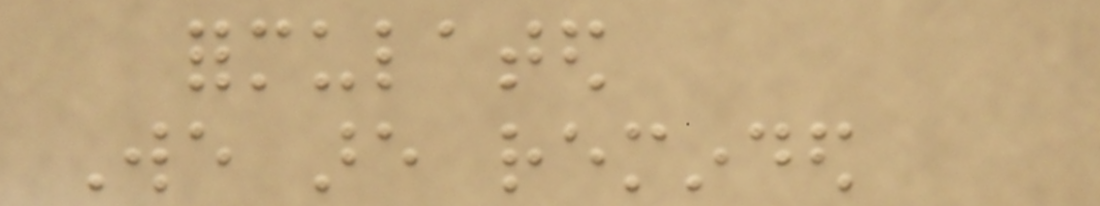formulated
We are reminded
